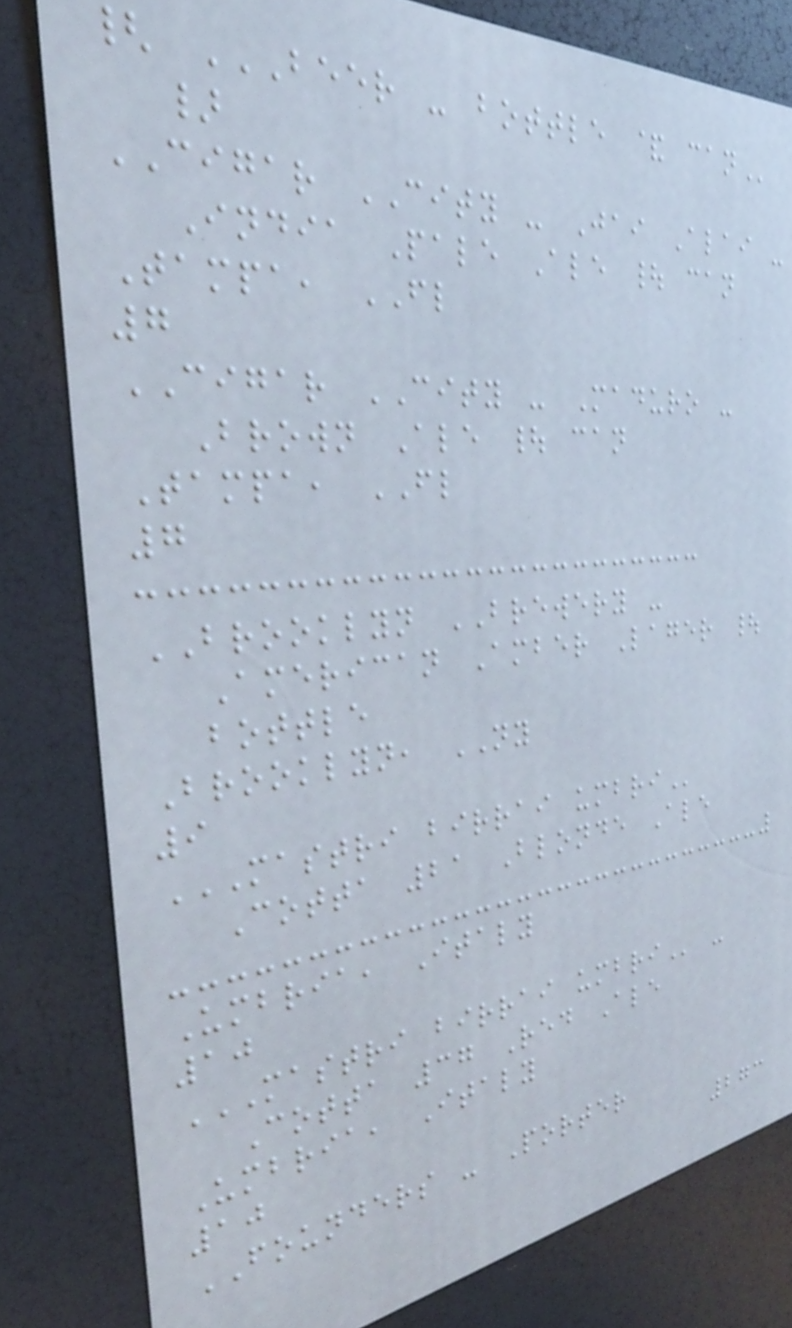{ BEER - BOTTLE & CAN
}
CIGAR CITY - Jai Alai -
India Pale Ale | can
Tampa, FL
7
CIGAR CITY - Maduro -
Brown Ale | can
Tampa, FL
7
BROOKLYN BREWERY -
American Amber Lager |
bottle
Brooklyn, NY
9
MASTRI BIRRAI UMBRI
Cotta 21 Blonde Ale
Umbria, Italy
10
MASTRI BIRRAI UMBRI -
Cotta 37 Red Ale
Umbria, Italy
10
FOUNDERS - Porter
273
